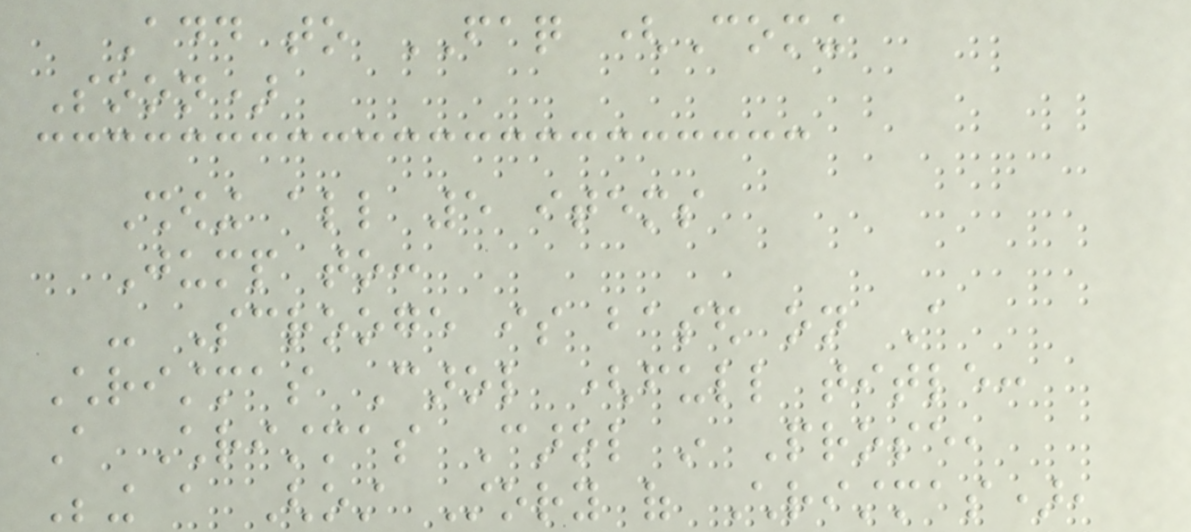Add to FAQ (Coming
Soon)
Showing all 5 items
Jump to:
- Scrooge is based on A
Christmas Carol (full title:
A Christmas Carol in Prose,
Being a Ghost Story of Christmas),
